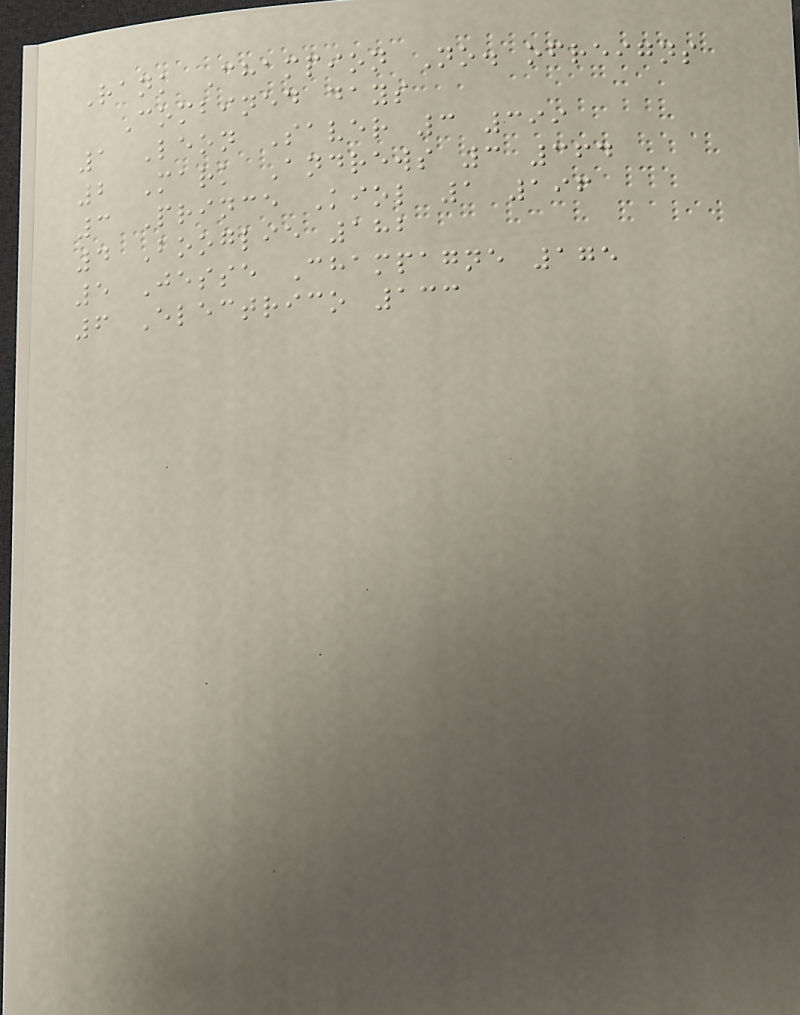Rank Champion No. ofreigns
Combined days
1 Leon Saver 3 399
2 Mark Andrews 3 364
3 Prince Kiol 1 196
4 Booglie 182
5 Jesse Champagne 175
6 Electrico 133
